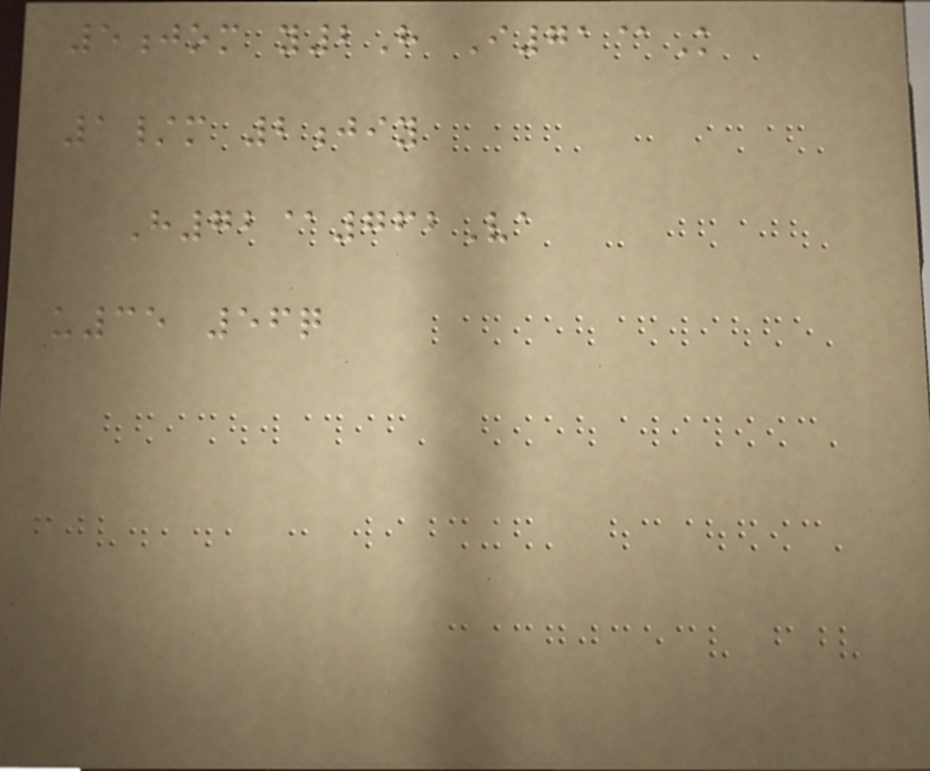5jom y2H I71@K
1/m 2jiy
H72@762Va
u35 56q
